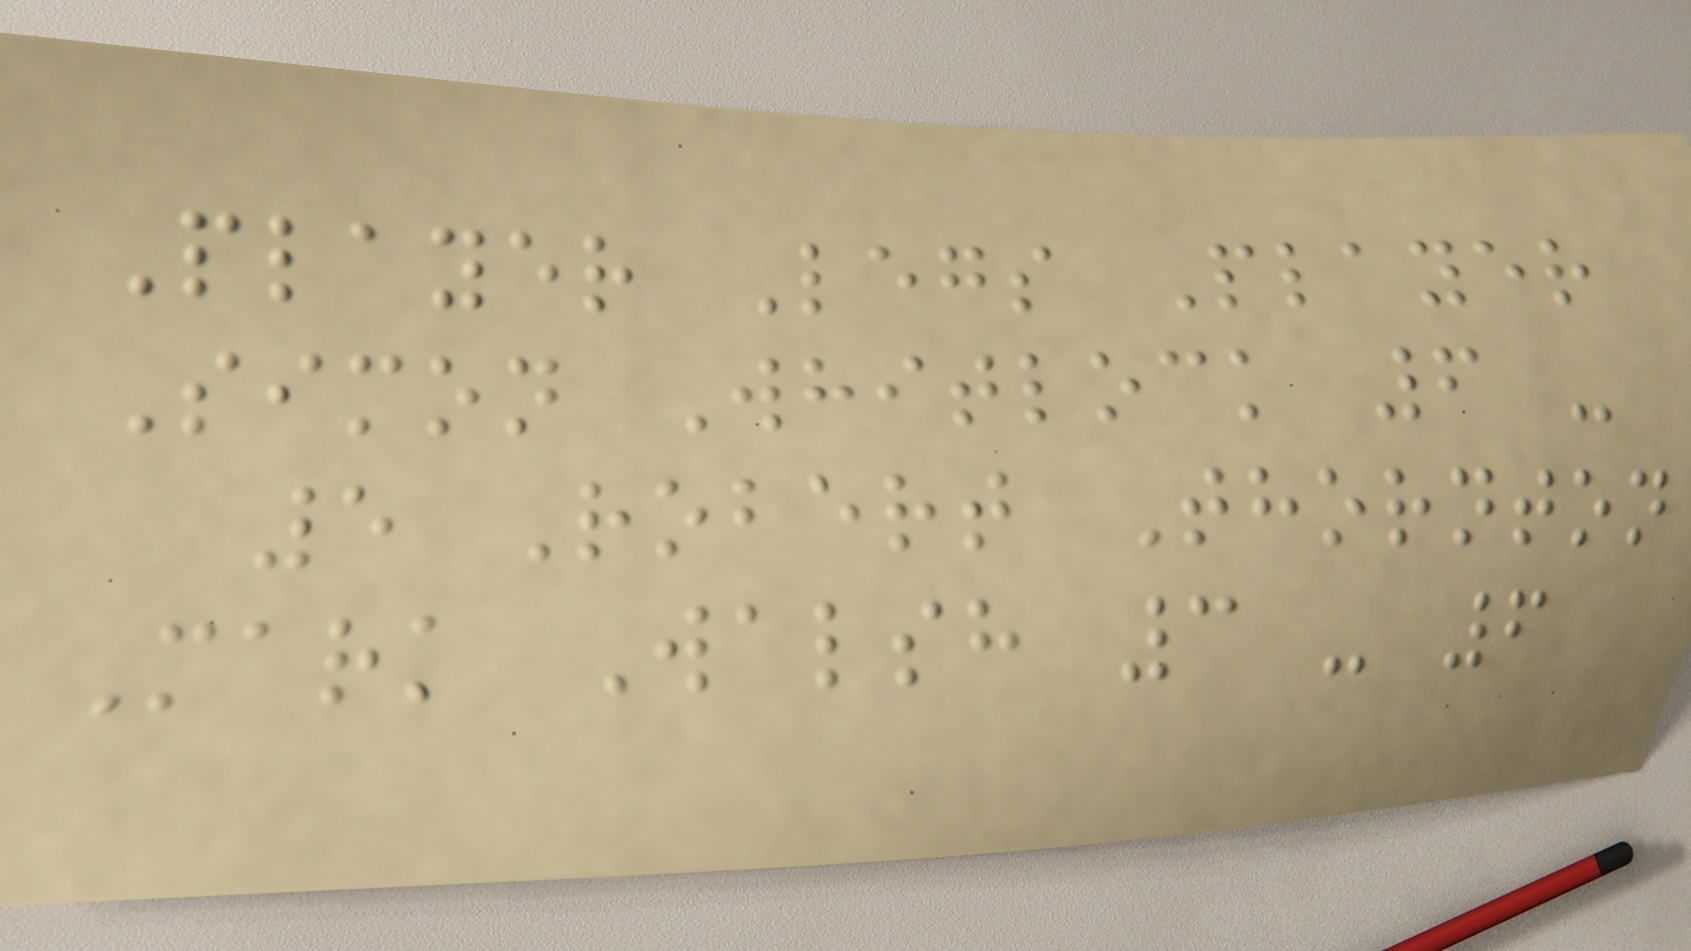Player Legs Player
Simon Whitlock 6 -
5 Robert Thornton
Mark Walsh 3 - 6
